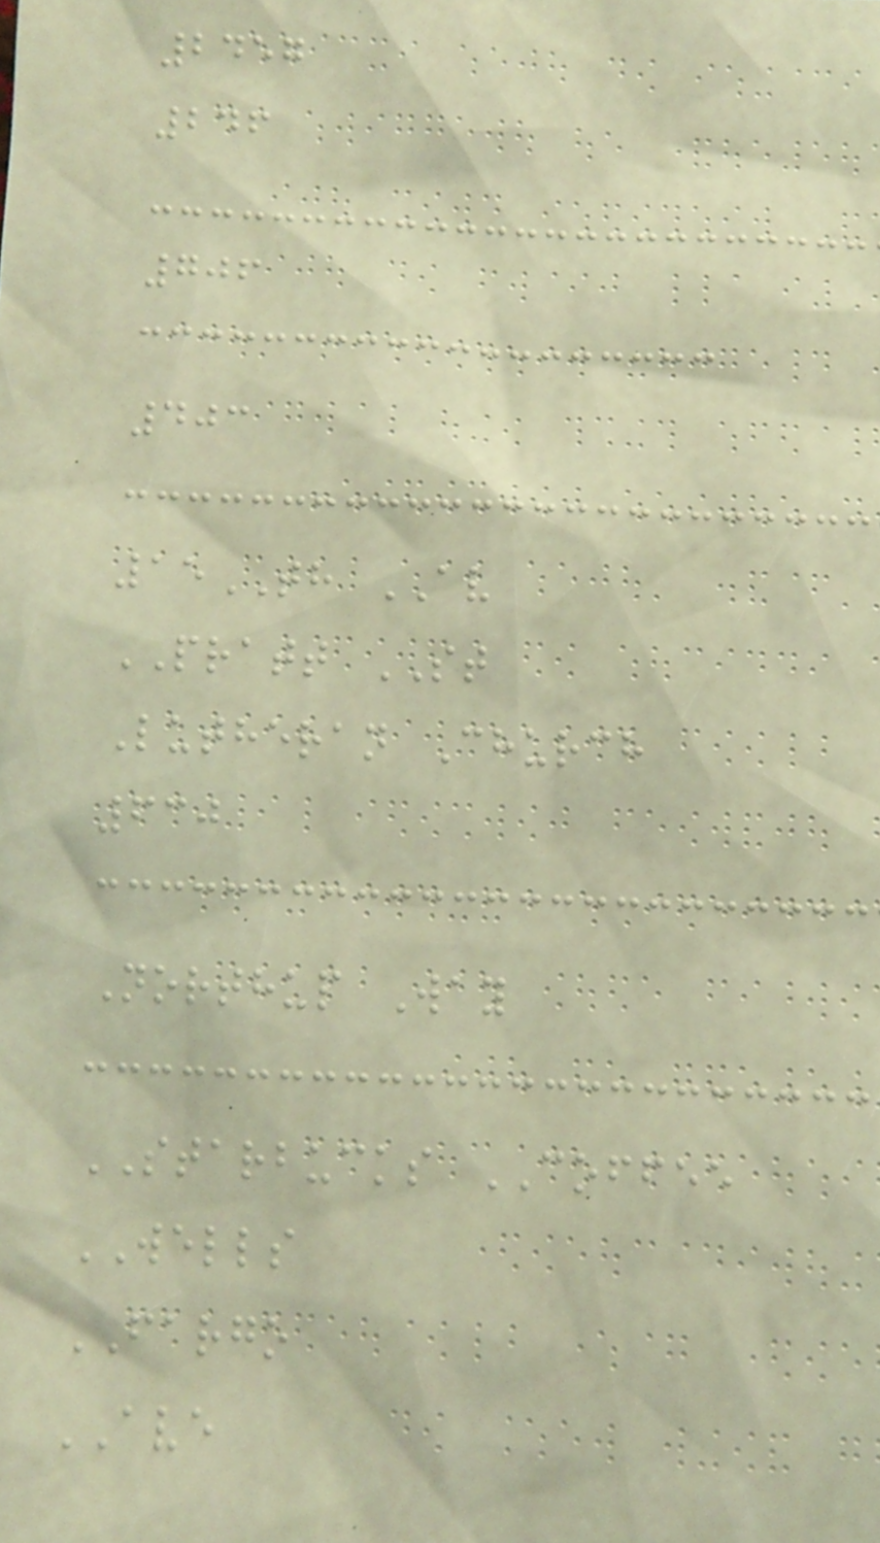2457
246
706
403
15TH AV
PRATT ST
Lutheran Church
630
Northup Way
STARBUCKS COFFEE
WELLS
FARGO
AVE
